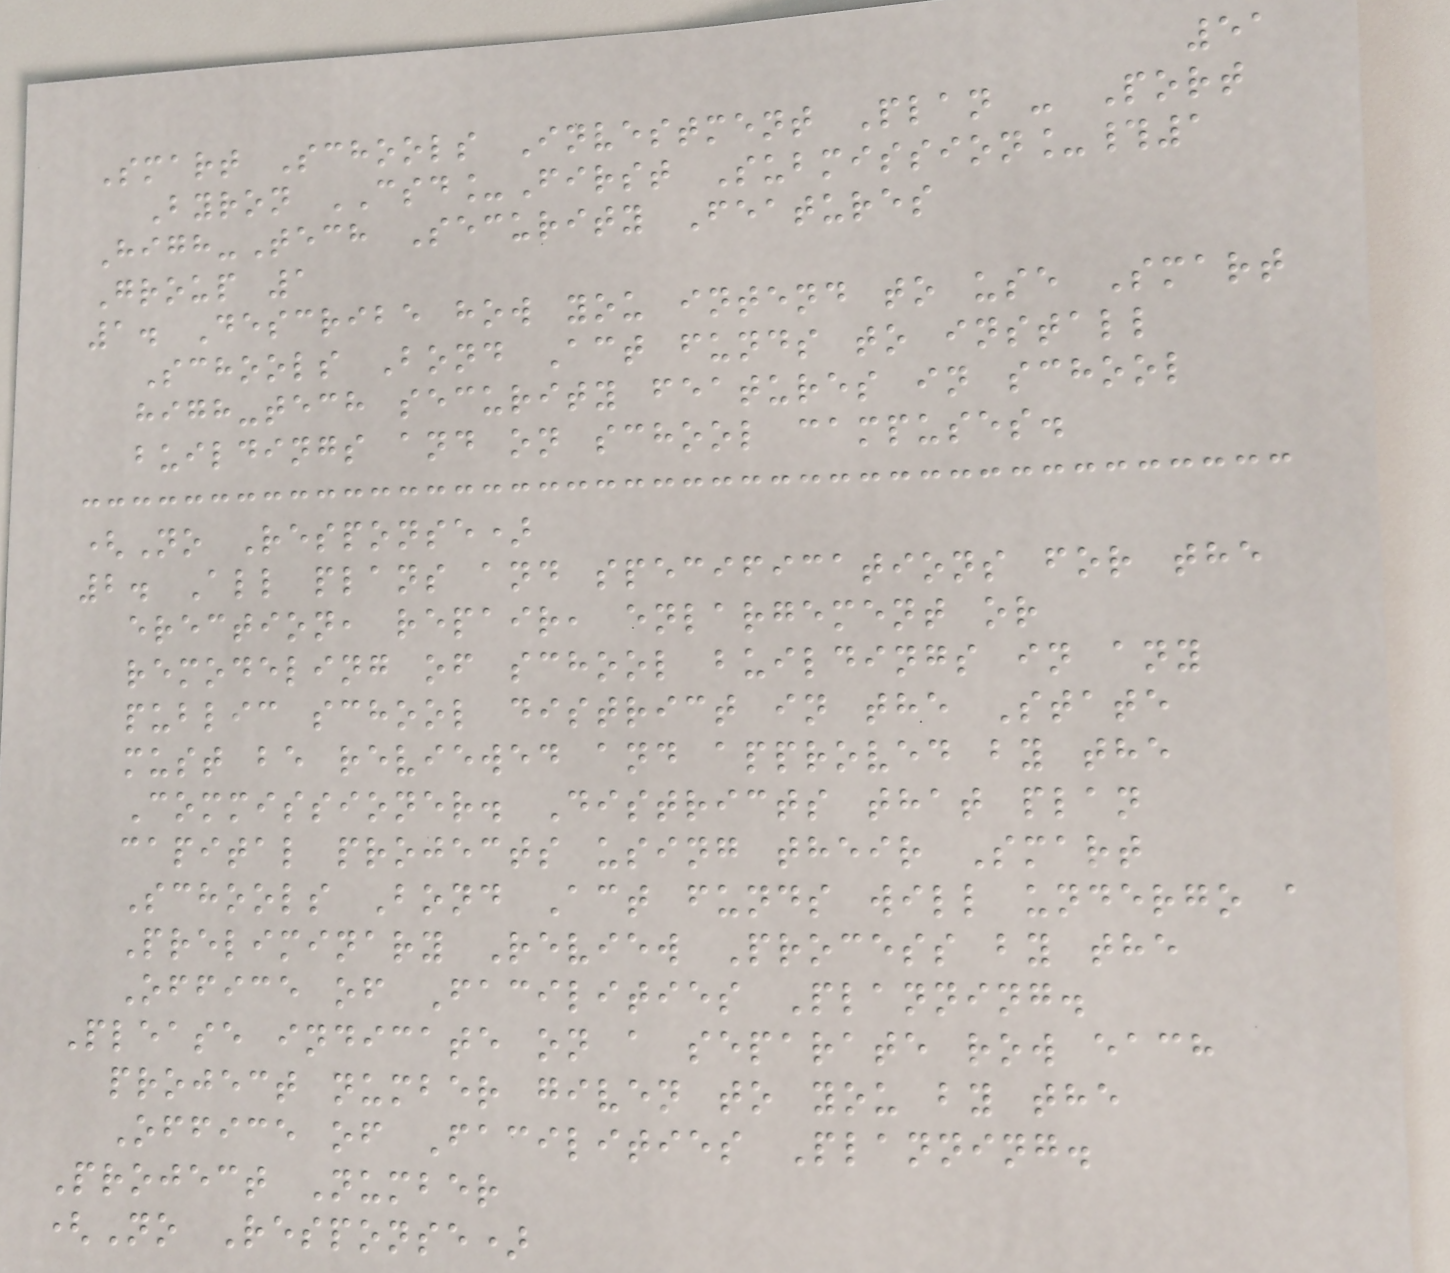51
Smart Schools Investment Plan - Port
Byron CSD_First Submission_#1
High-Tech Security Features
Group 1
1. Describe how you intend to use Smart
Schools Bond Act funds to install
high-tech security features in school
buildings and on school campuses.
(No Response)
2. All plans and specifications for the
erection, repair, enlargement or
remodeling of school buildings in any
public school district in the State
must be reviewed and approved by the
Commissioner. Districts that plan
capital projects using their Smart
Schools Bond Act funds will undergo a
Preliminary Review Process by the
Office of Facilities Planning.
Please indicate on a separate row each
project number given to you by the
Office of Facilities Planning.
Project Number
(No Response)
